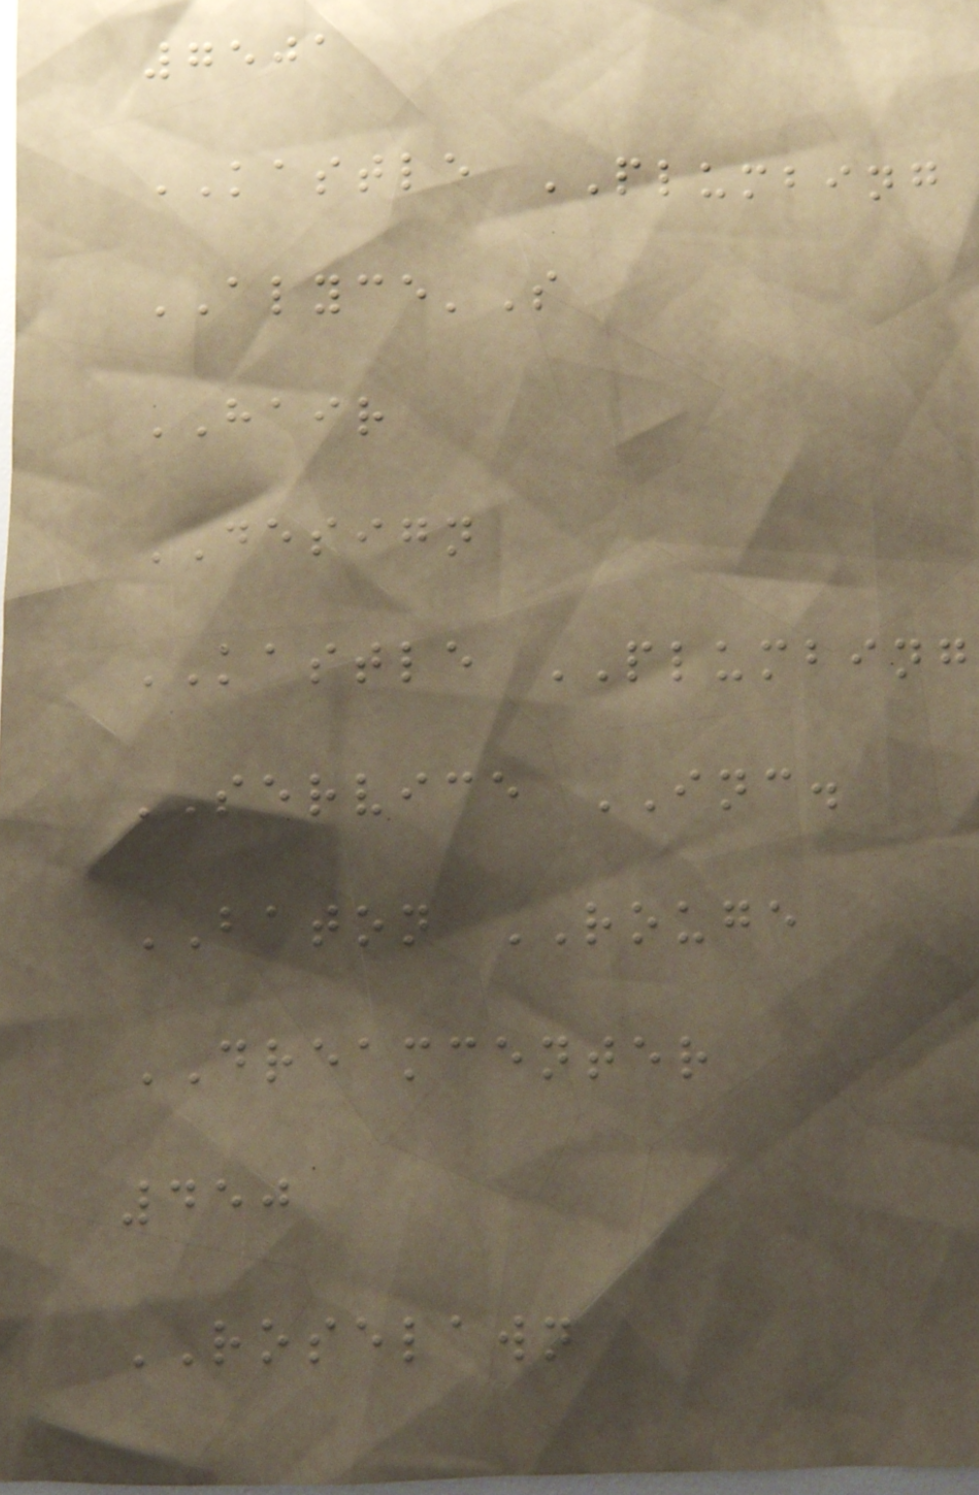7501
KASTLE PLUMBING
ALYCE'S
HAIR
DESIGN
KASTLE PLUMBING
SERVICE INC.
BATON ROUGE
DREAMCENTER
450
ROSELAWN
